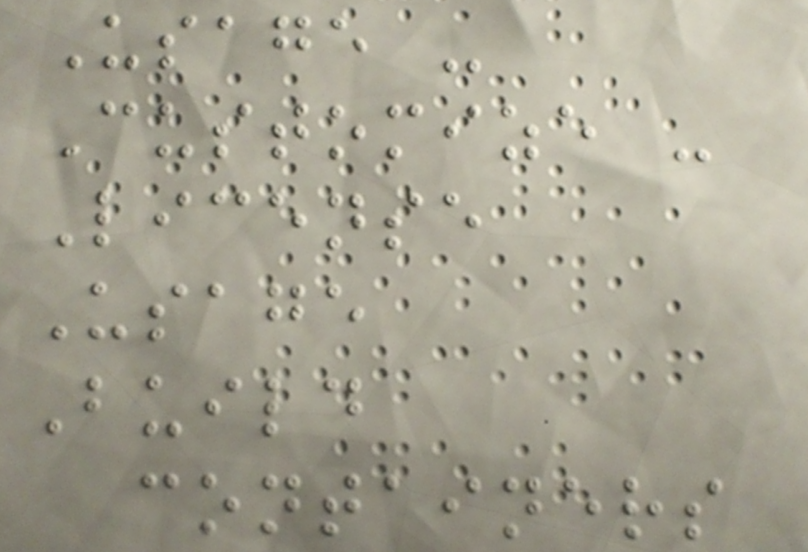Usage -
Customize -
License
Usage
Build
containers
